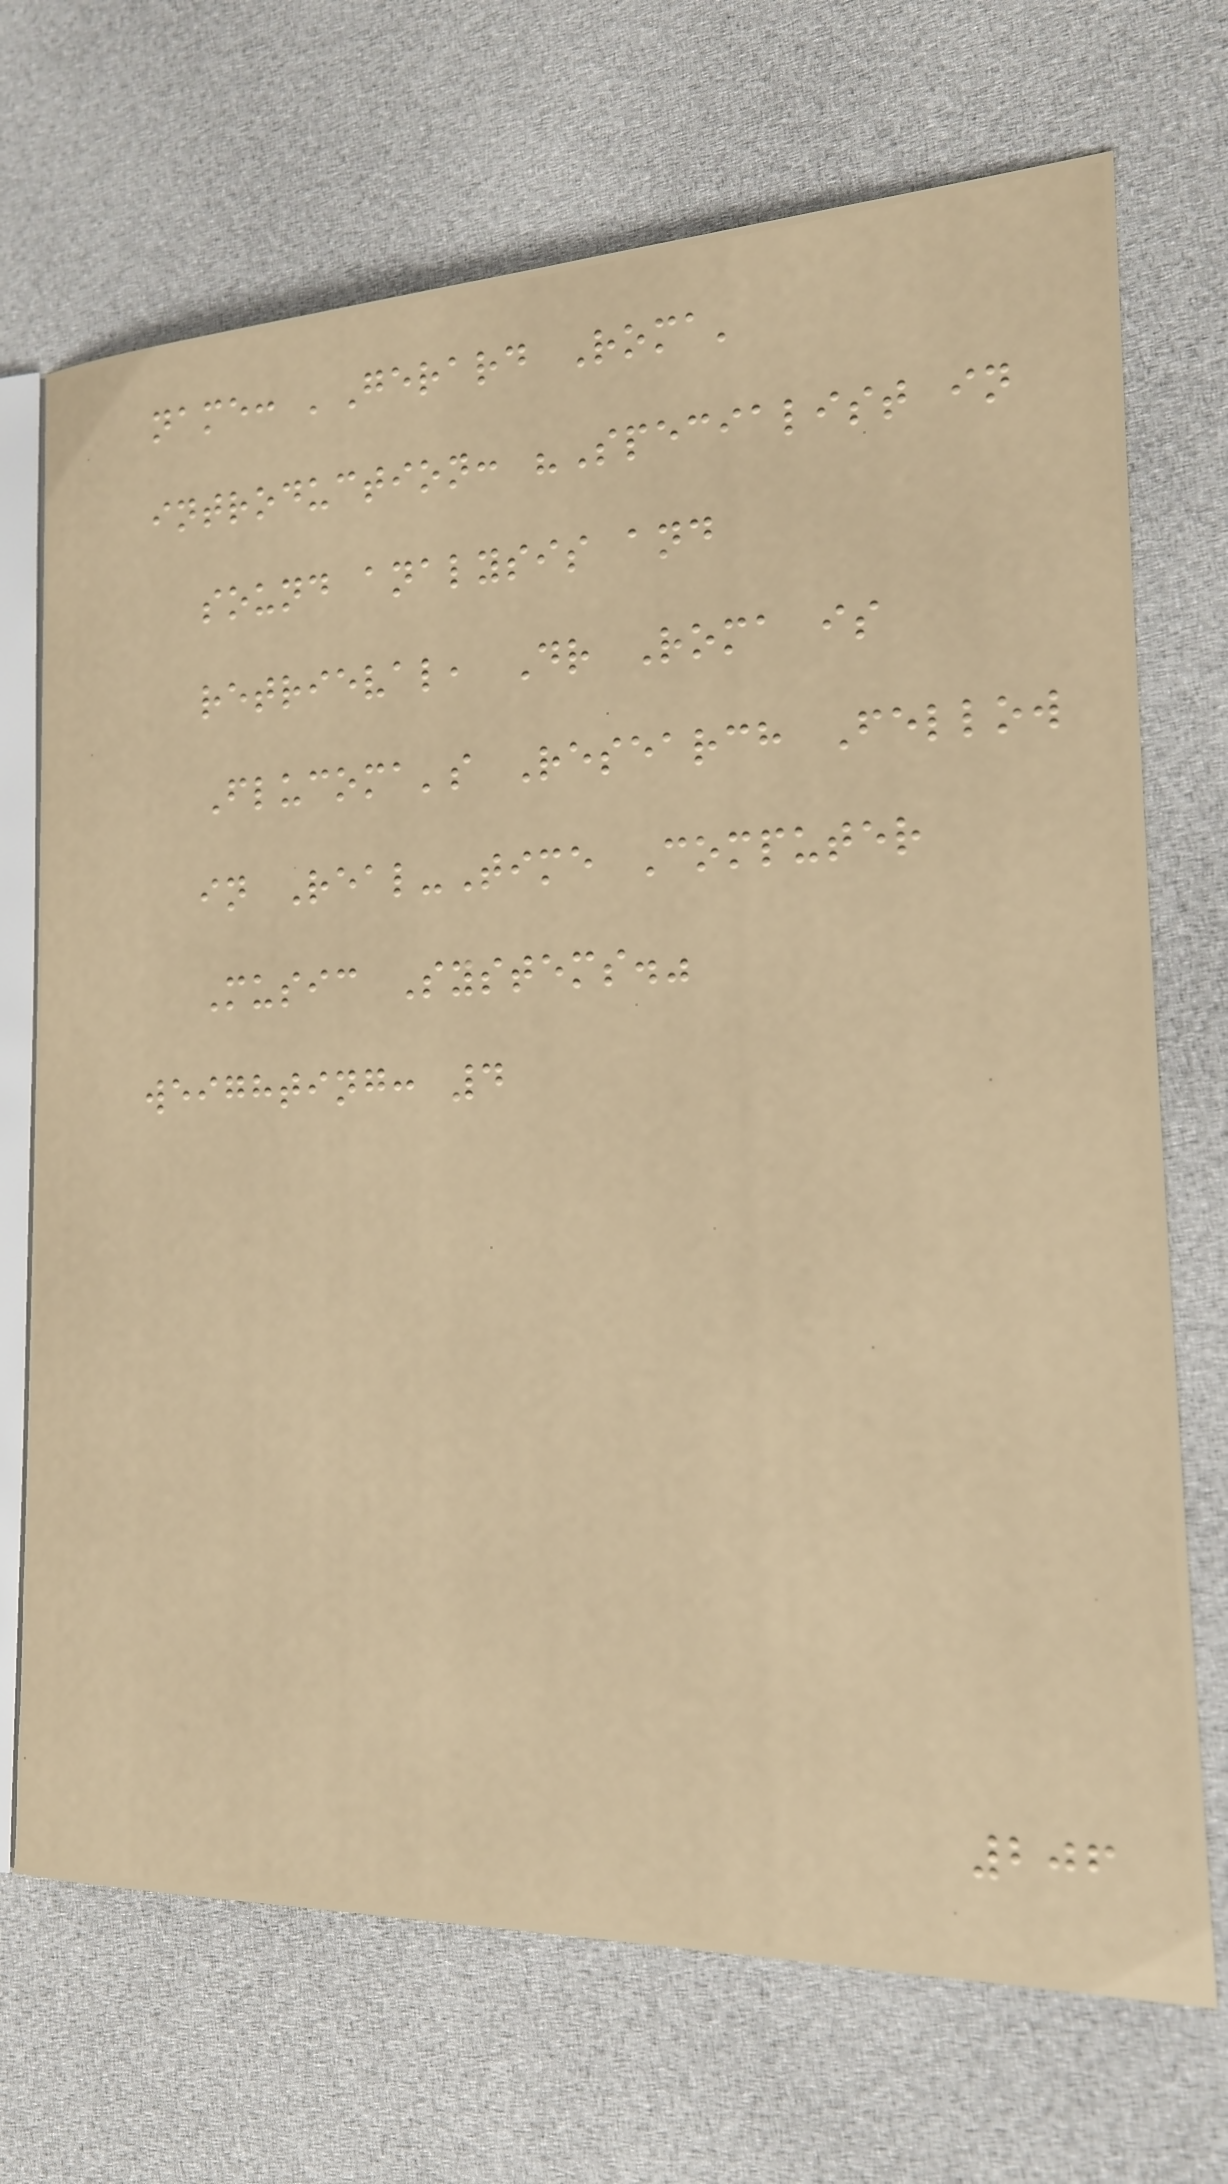name: 'Gerard Roma'
introduction: "Specialist in
sound analysis and
retrieval, Dr Roma is
Flucoma's Research Fellow
in Real-Time Computer
Music Systems."
weighting: 4
206
